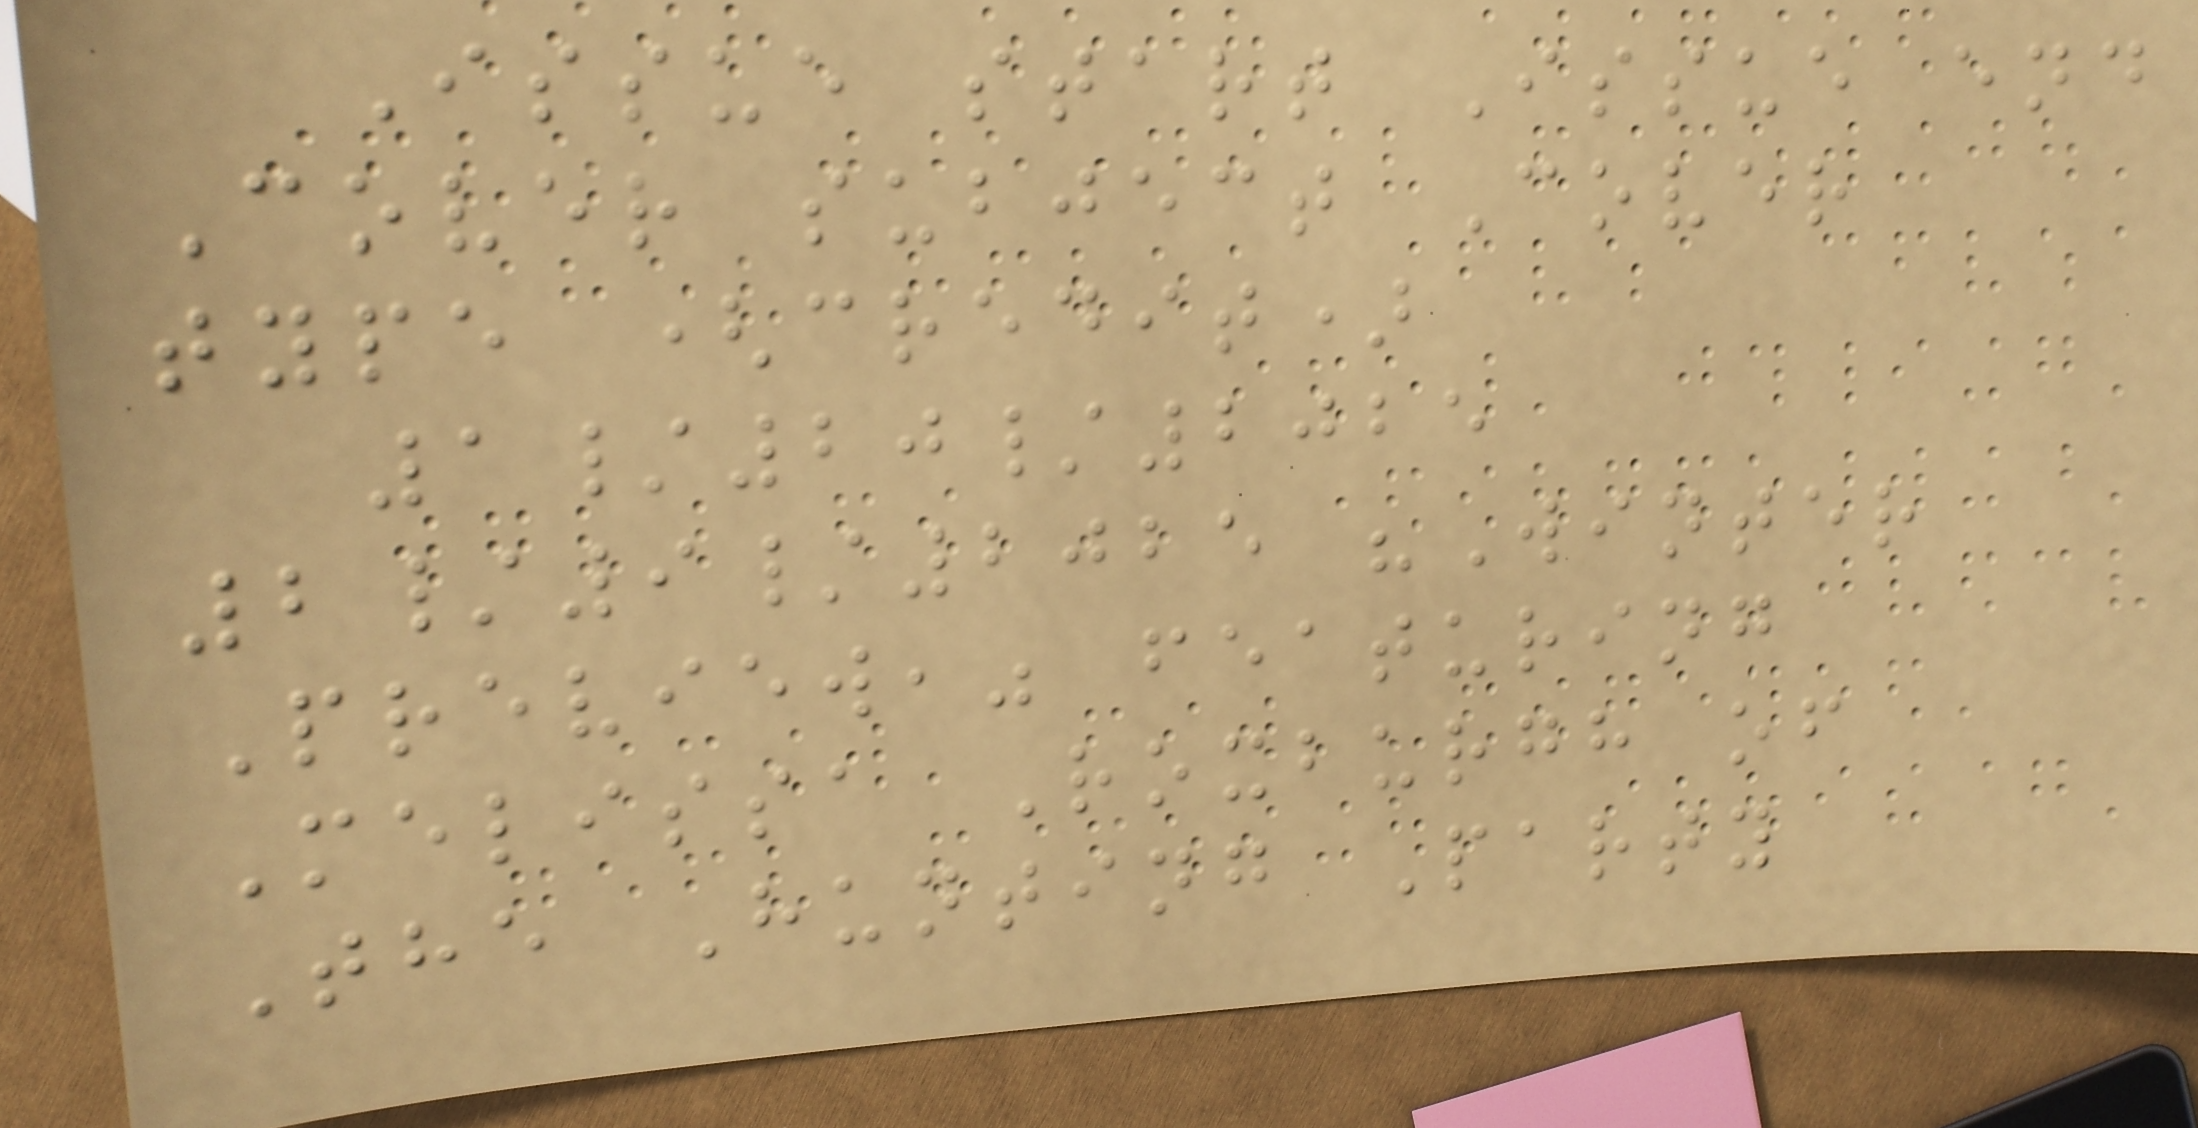Issue start Issue end
Cover subject Cover
type (credit)
1/20/2025
2/9/2025 "Winter
Preview," featuring
Melissa Roxburgh of
The Hunting Party
